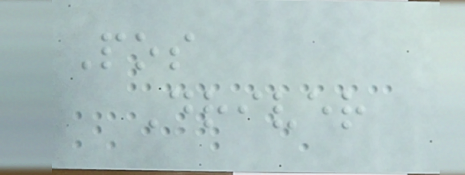Pos
Driver
